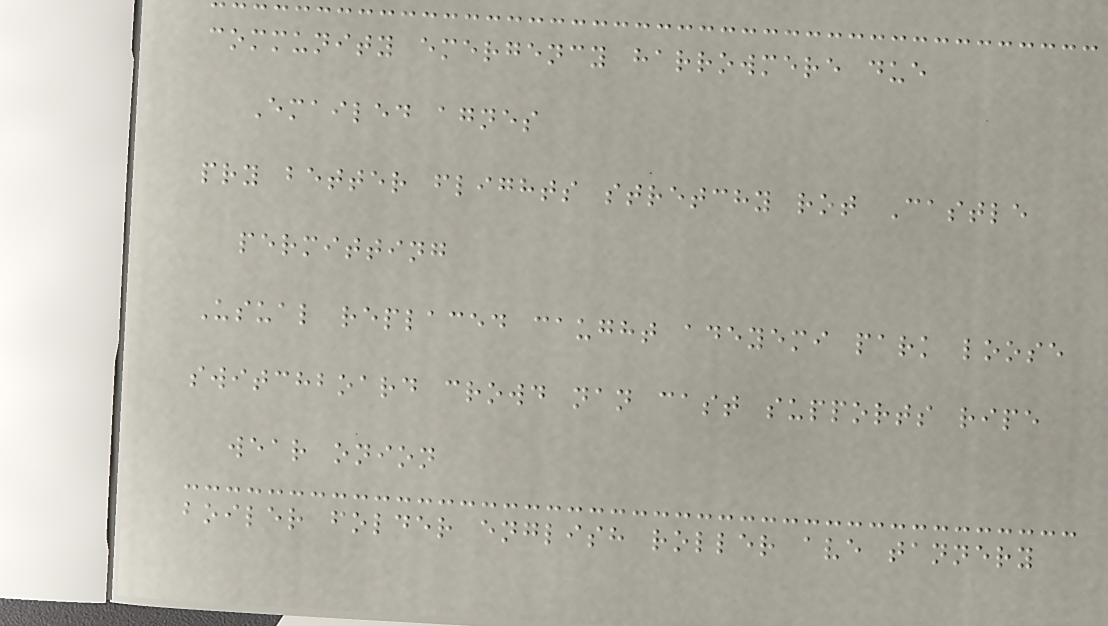community emergency harrowmere due
Emailed agnes
pry better flights stretchy rot Castle
permitting
Usual replaced caught adeyemi park loose
switchboard crowd nan cast supports ripe
wear onion
boiler folder english roller ave tannery
